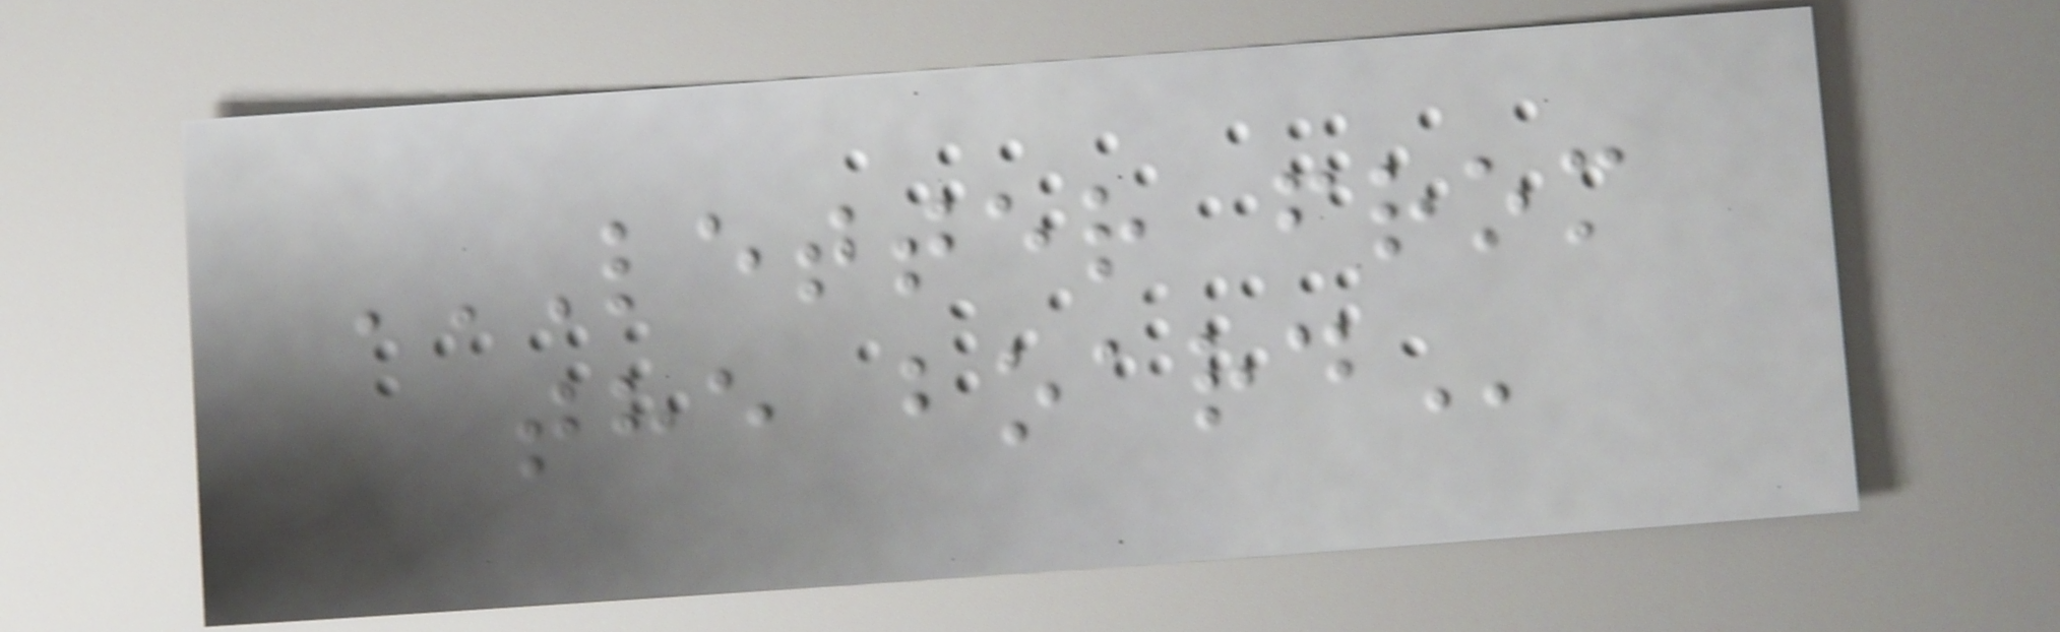LETTER FROM
THE BOARD
